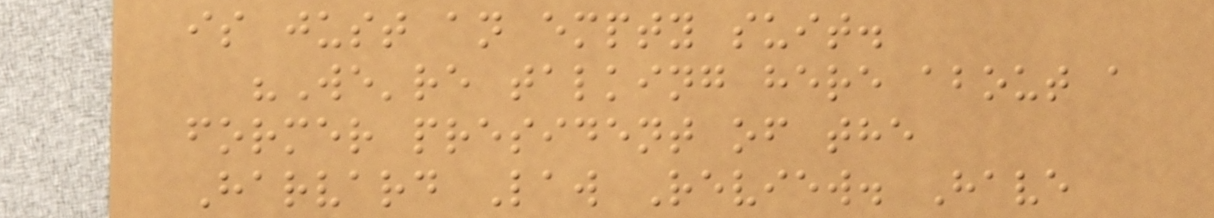is just an empty suit.
"We're talking here about a
former president of the
Harvard Law Review. Have
